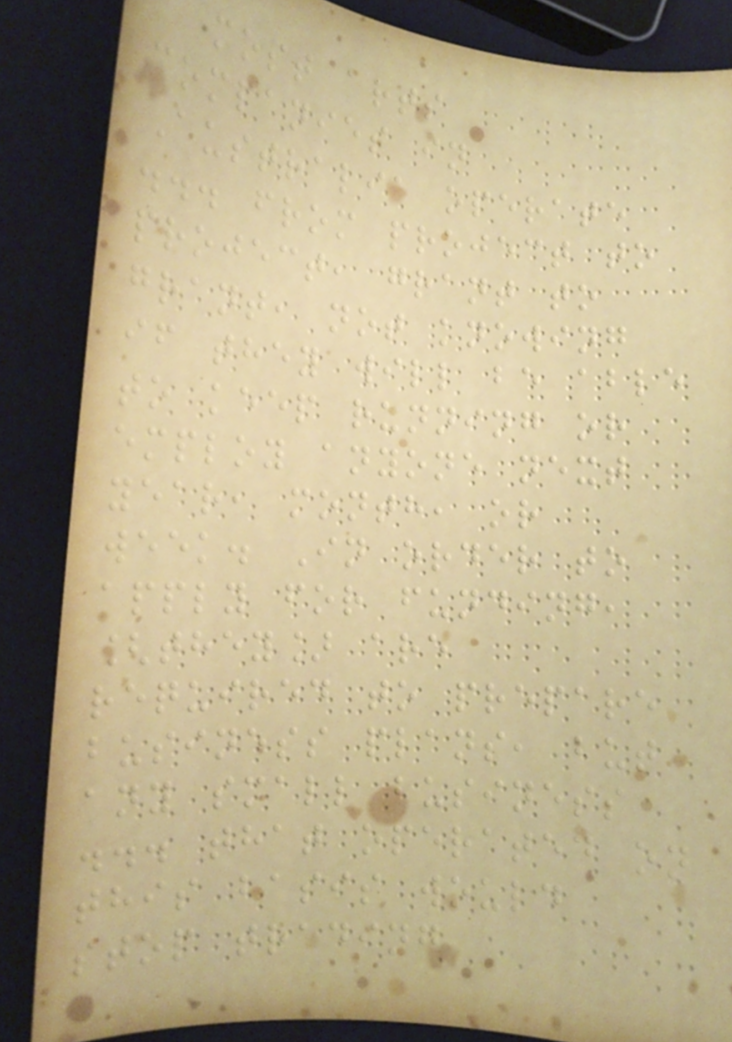most arts
companies in
Australia operate
... from project to
project, grant to
grant, not knowing
if they will be able
to keep running or
employ anyone next
year, month, or
week. In order to
apply for funding,
[they] are
required to prepare
business plans, but
any small business
... that operated on
this basis would
stop trading
